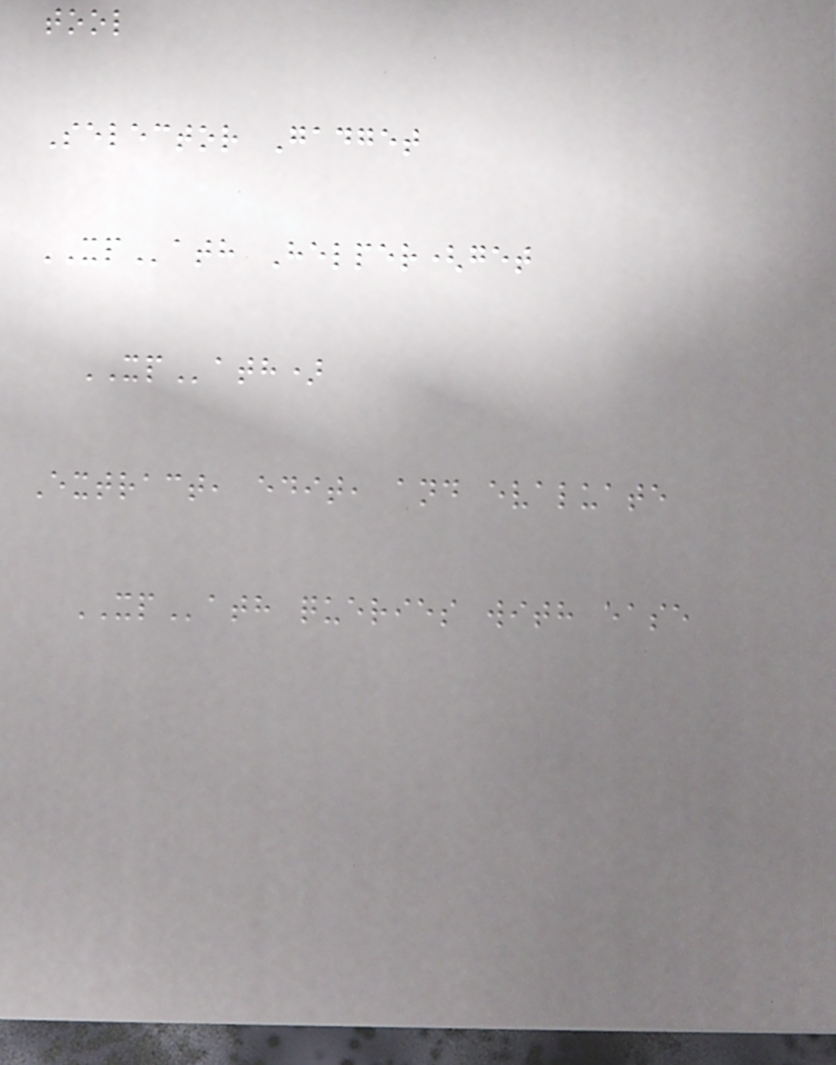tool
Selector Gadget
XPath Helper(get
XPath)
Extract, edit, and evaluate
XPath queries with ease
